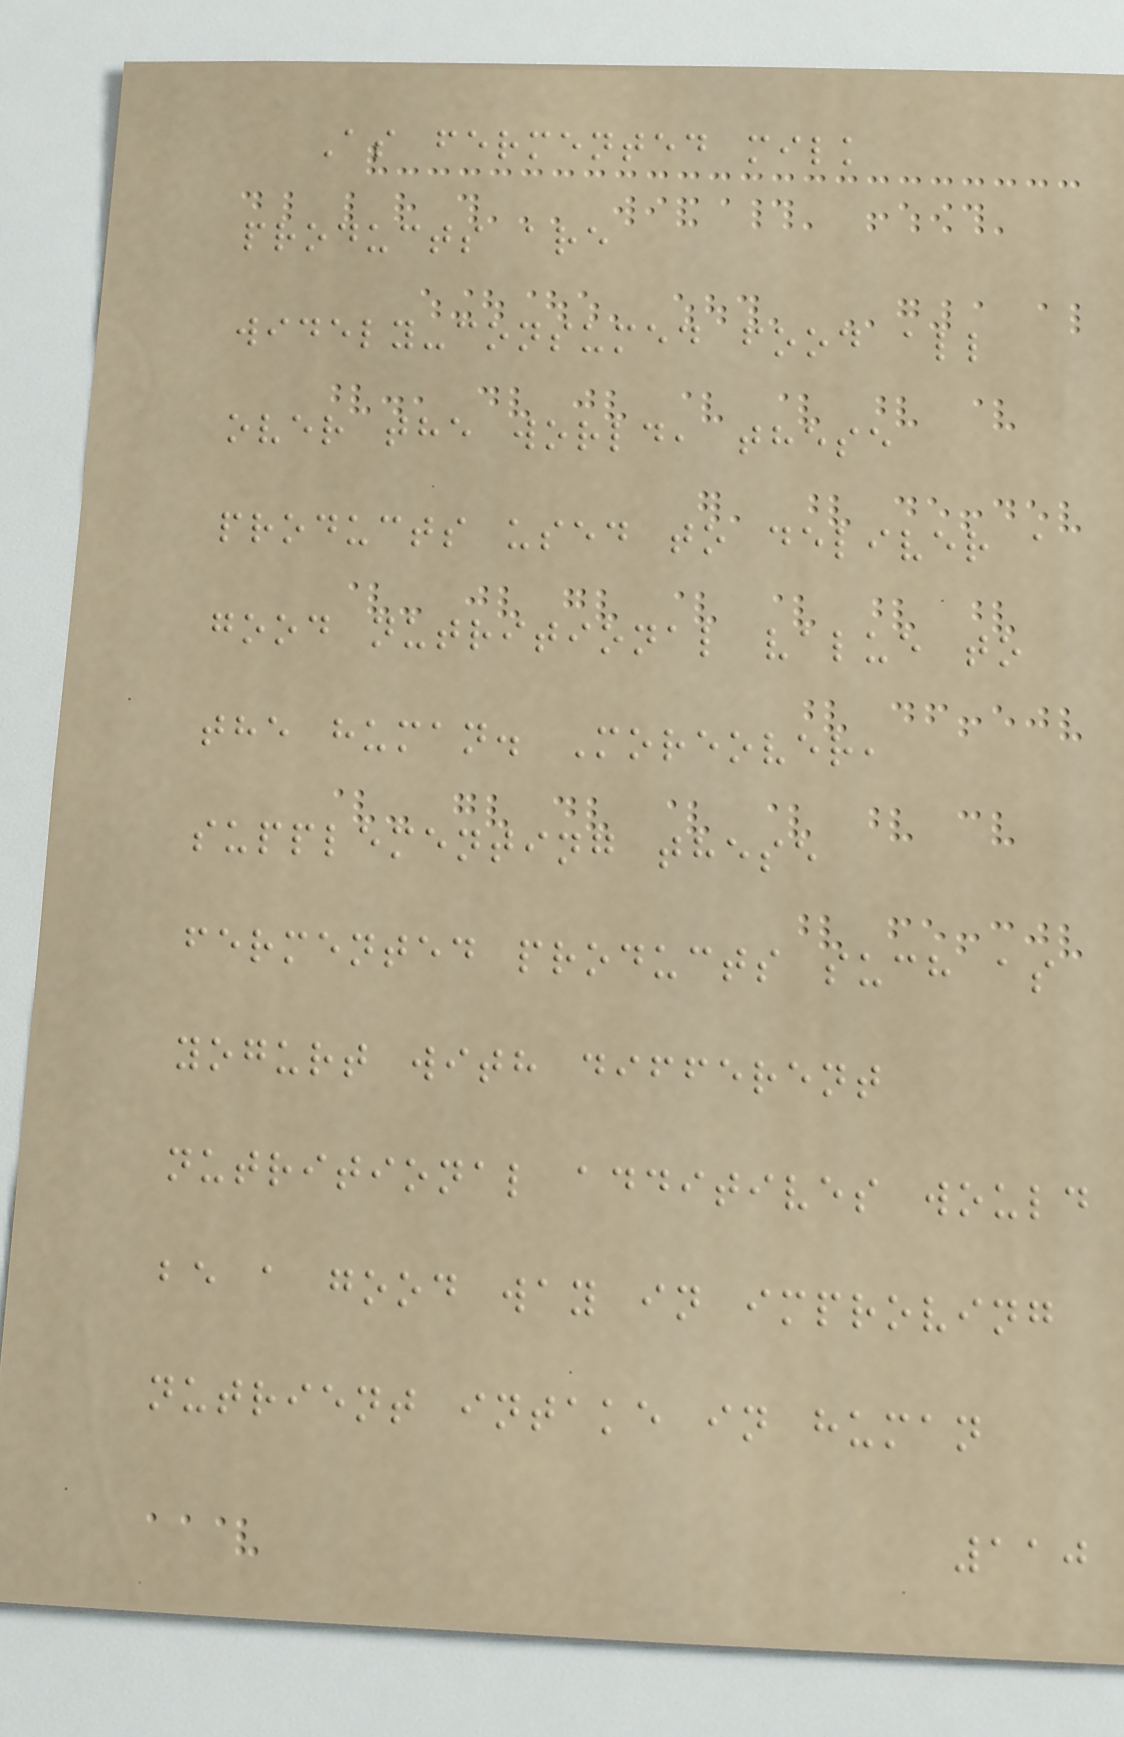As fermented milk
products are
widely-consumed food all
over the world, these
products used to deliver a
good nutritional value to
the human. Moreover,
supplementing these
fermented products such as
yogurt with different
nutritional additives would
be a good way in improving
nutrient intake in human
110
